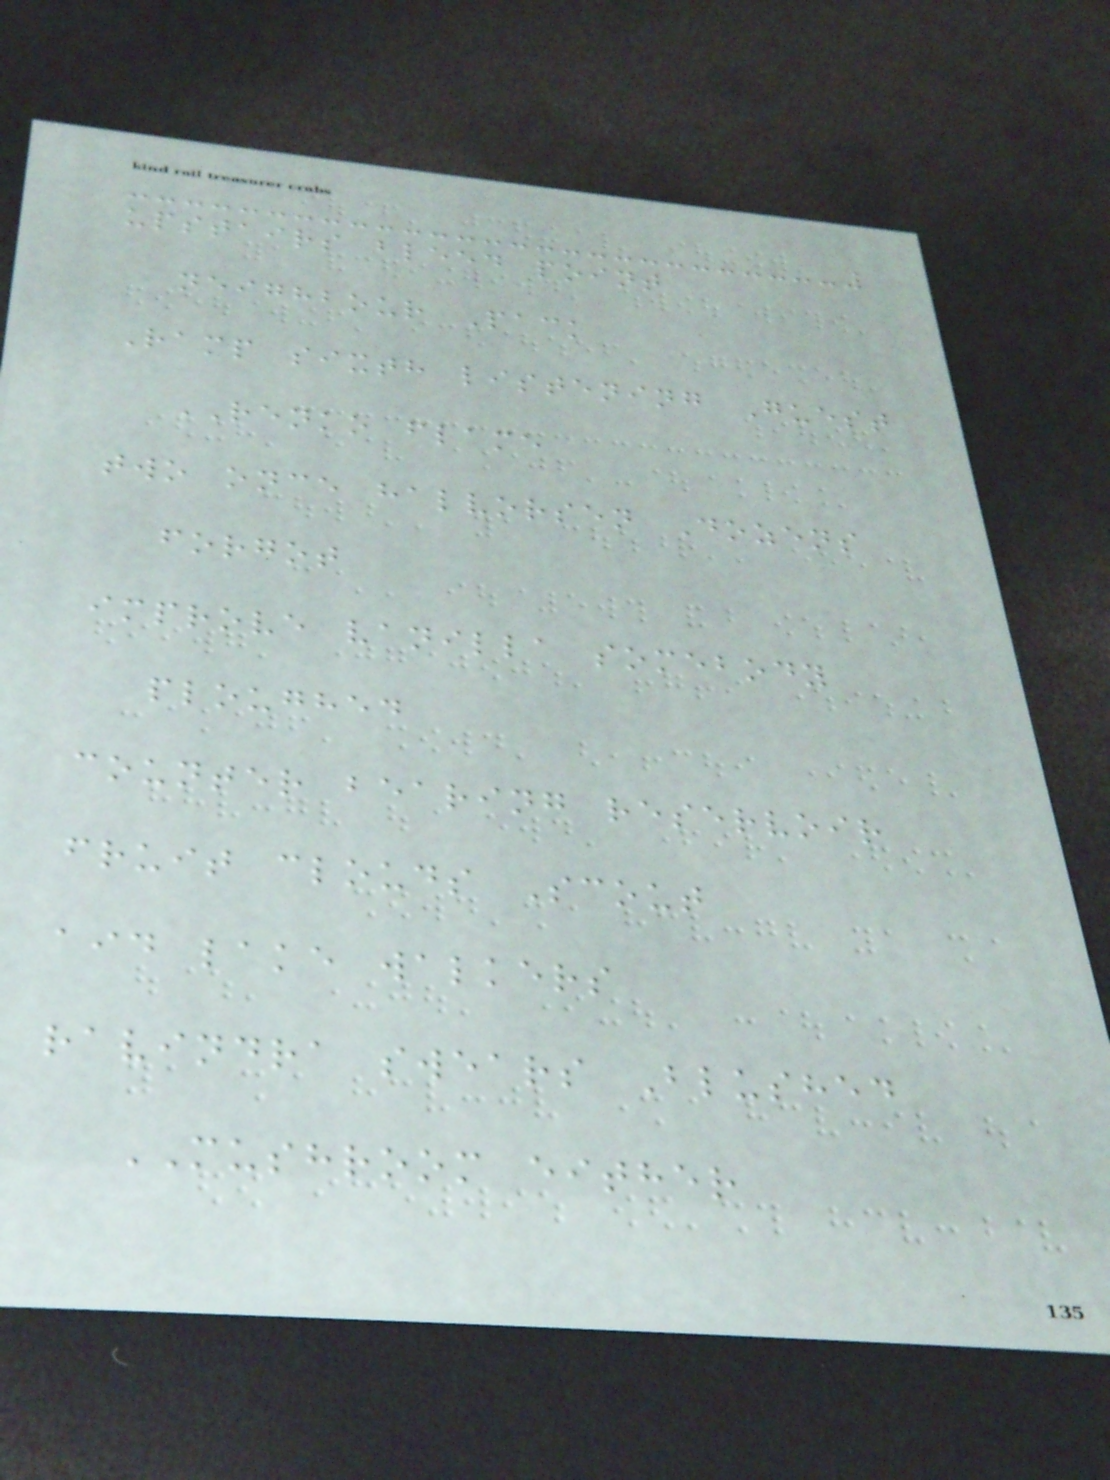upstairs bleed point
neighbour Pack
Ramp sixth listening Guest
RENKO flame
two once halvorsen Dozens
forgot
improve vanilla somebody
ploughed
counter bearing reservoir
fruit clouds Scout
aid lake walkers
ravindra swears Blushed
MUSHROOM either
